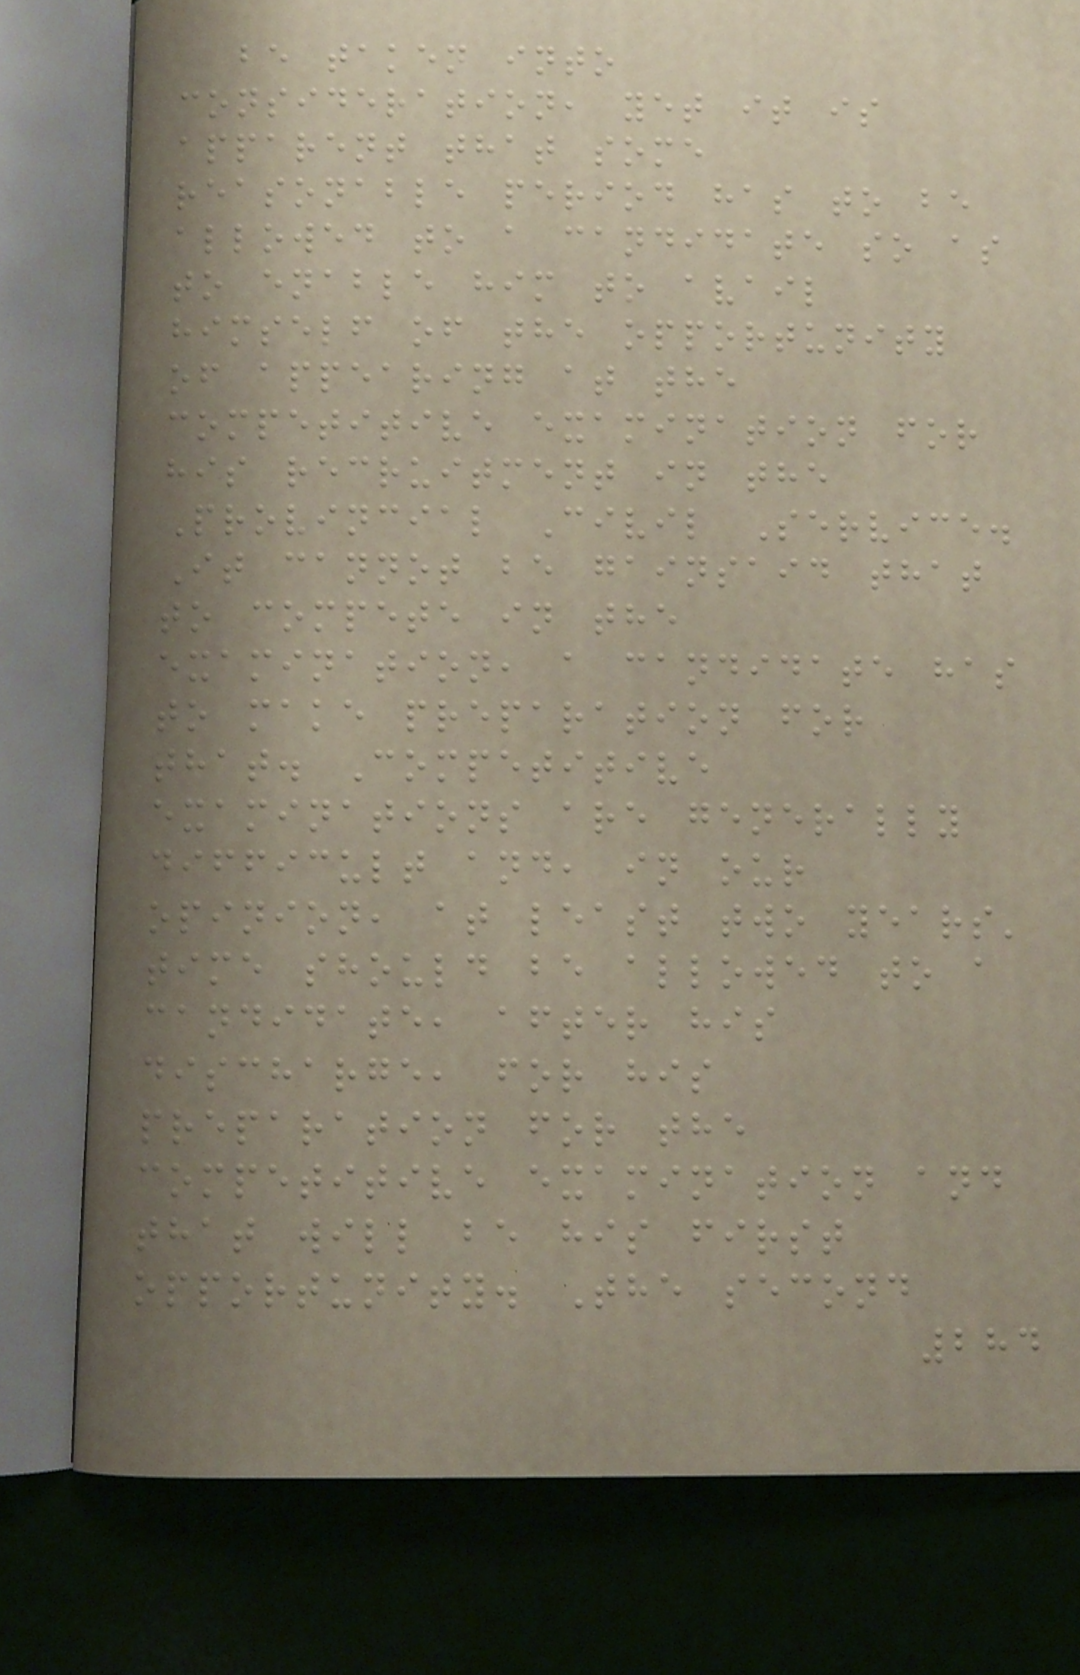be taken into
consideration, yet it is
apparent that some
reasonable period has to be
allowed to a candidate so as
to enable him to avail
himself of the opportunity
of appearing at the
competitive examination for
his recruitment in the
Provincial Civil Service.
It cannot be gainsaid that
to compete in the
examination, a candidate has
to make preparation for
that. Competitive
examinations are generally
difficult and, in our
opinion, at least two years'
time should be allowed to a
candidate, after his
discharge, for his
preparation for the
competitive examination and
that will be his first
opportunity. The second
284
